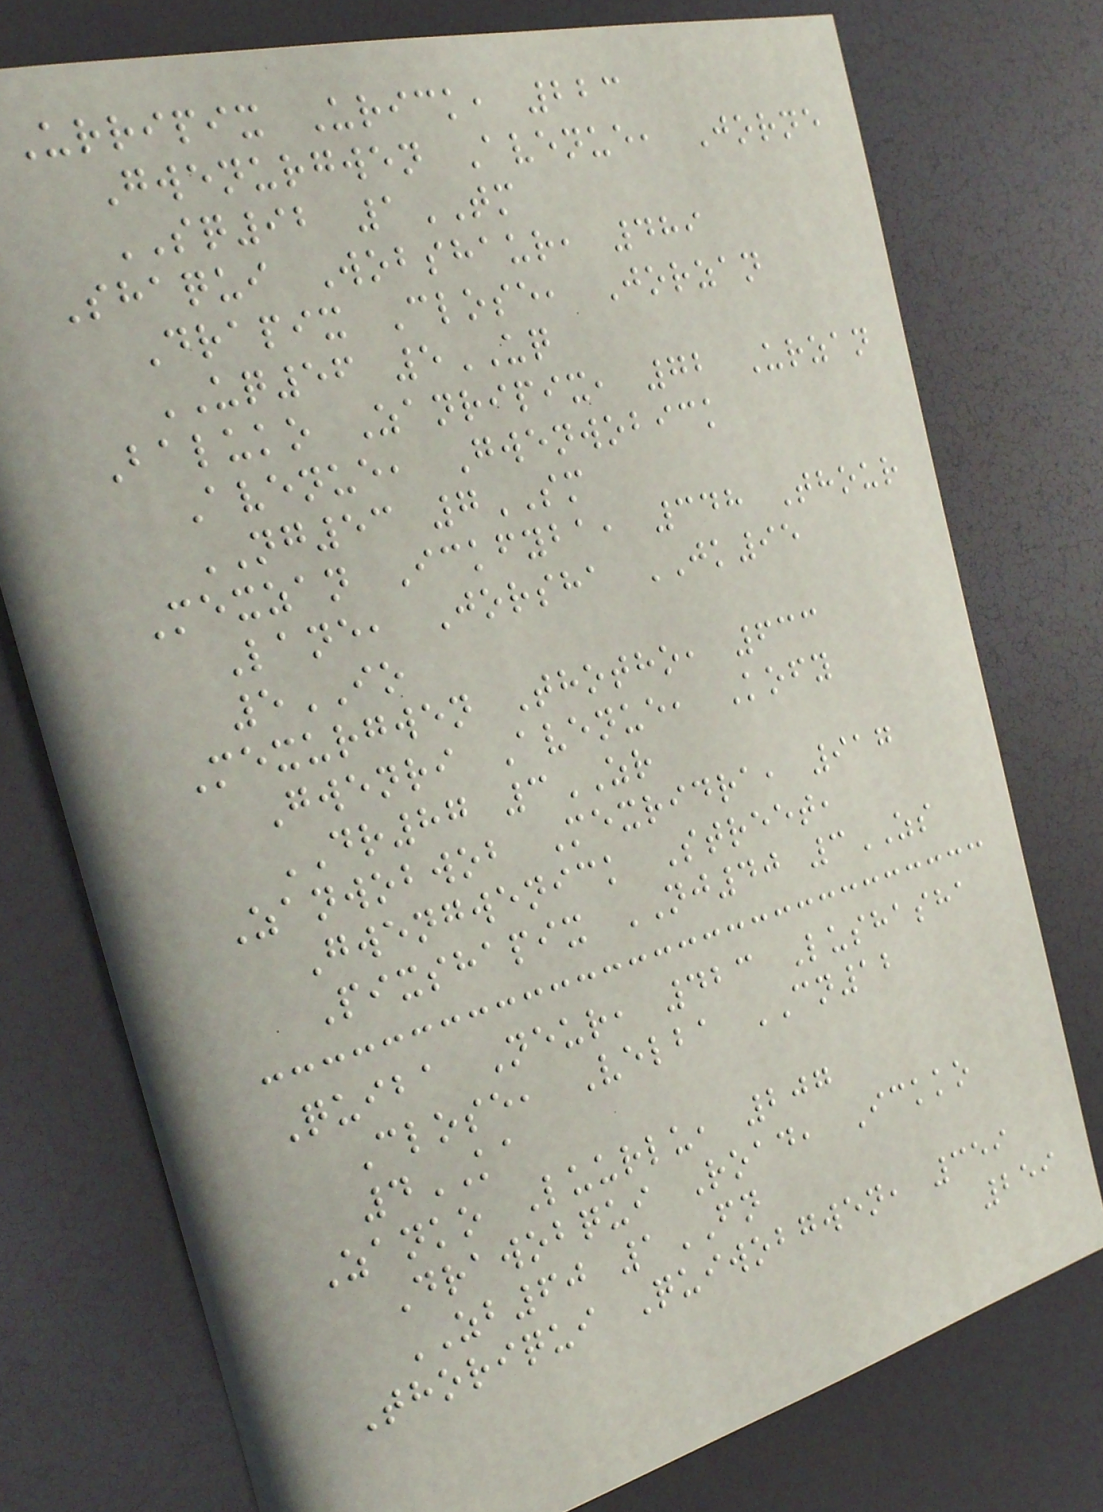Urripix Urick, 223
Gwenurgwen Avenue, Jorne
SQ92 1TM
Shaqui Wobshaur, 489
Drapix Close, Jorzan
UQ56 5UQ
Baluko Zanripix, 72 Urzan
Avenue, Gwenwobick
NG53 7SM
Mexzan Ickfyba, 348 Thour
Lane, Jorsha JK95
5IO
Mexurgwen Thotho, 633
Gwenri Avenue, Kofy
DR87 3ZR
Zanwobwob Mexridra, 917
Gwengwenick Street,
Pixshapix NJ40 3ZS
Quiba Neur, 423 Lushasha
Close, Velba CN12
4KA
Zanko Luurlu, 207
Drawobqui Road, Ickko
ZB60 1FN
Thoriqui Quiwobgwen, 359
259
